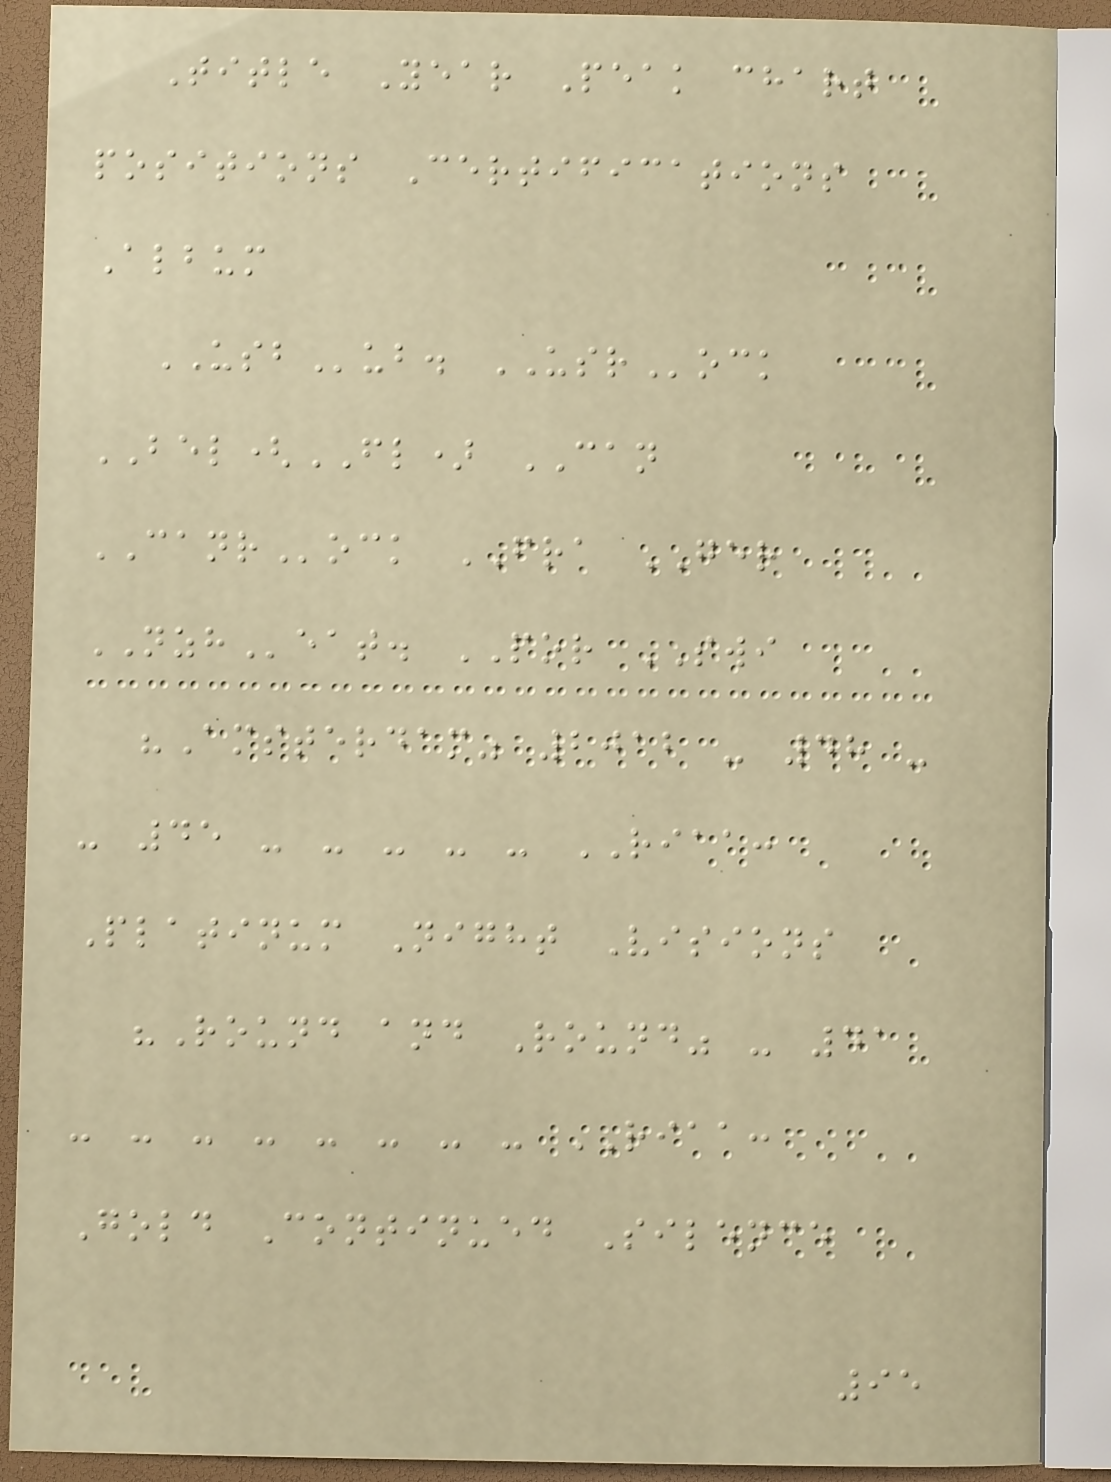Title Year Peak chart
positions Certifications
Album
USBub. USRock
BEL(FL) CAN
CANRock FRA GER
NZHeat. POR SWI
"Amsterdam" 2012 - 48 -
- 45 - - - - - RIAA:
Platinum Night Visions
"Round and Round" - 41
- - - - - - - - RIAA:
Gold Continued Silence
95
